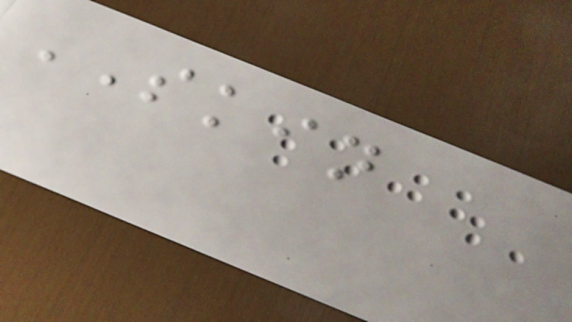SKIN
